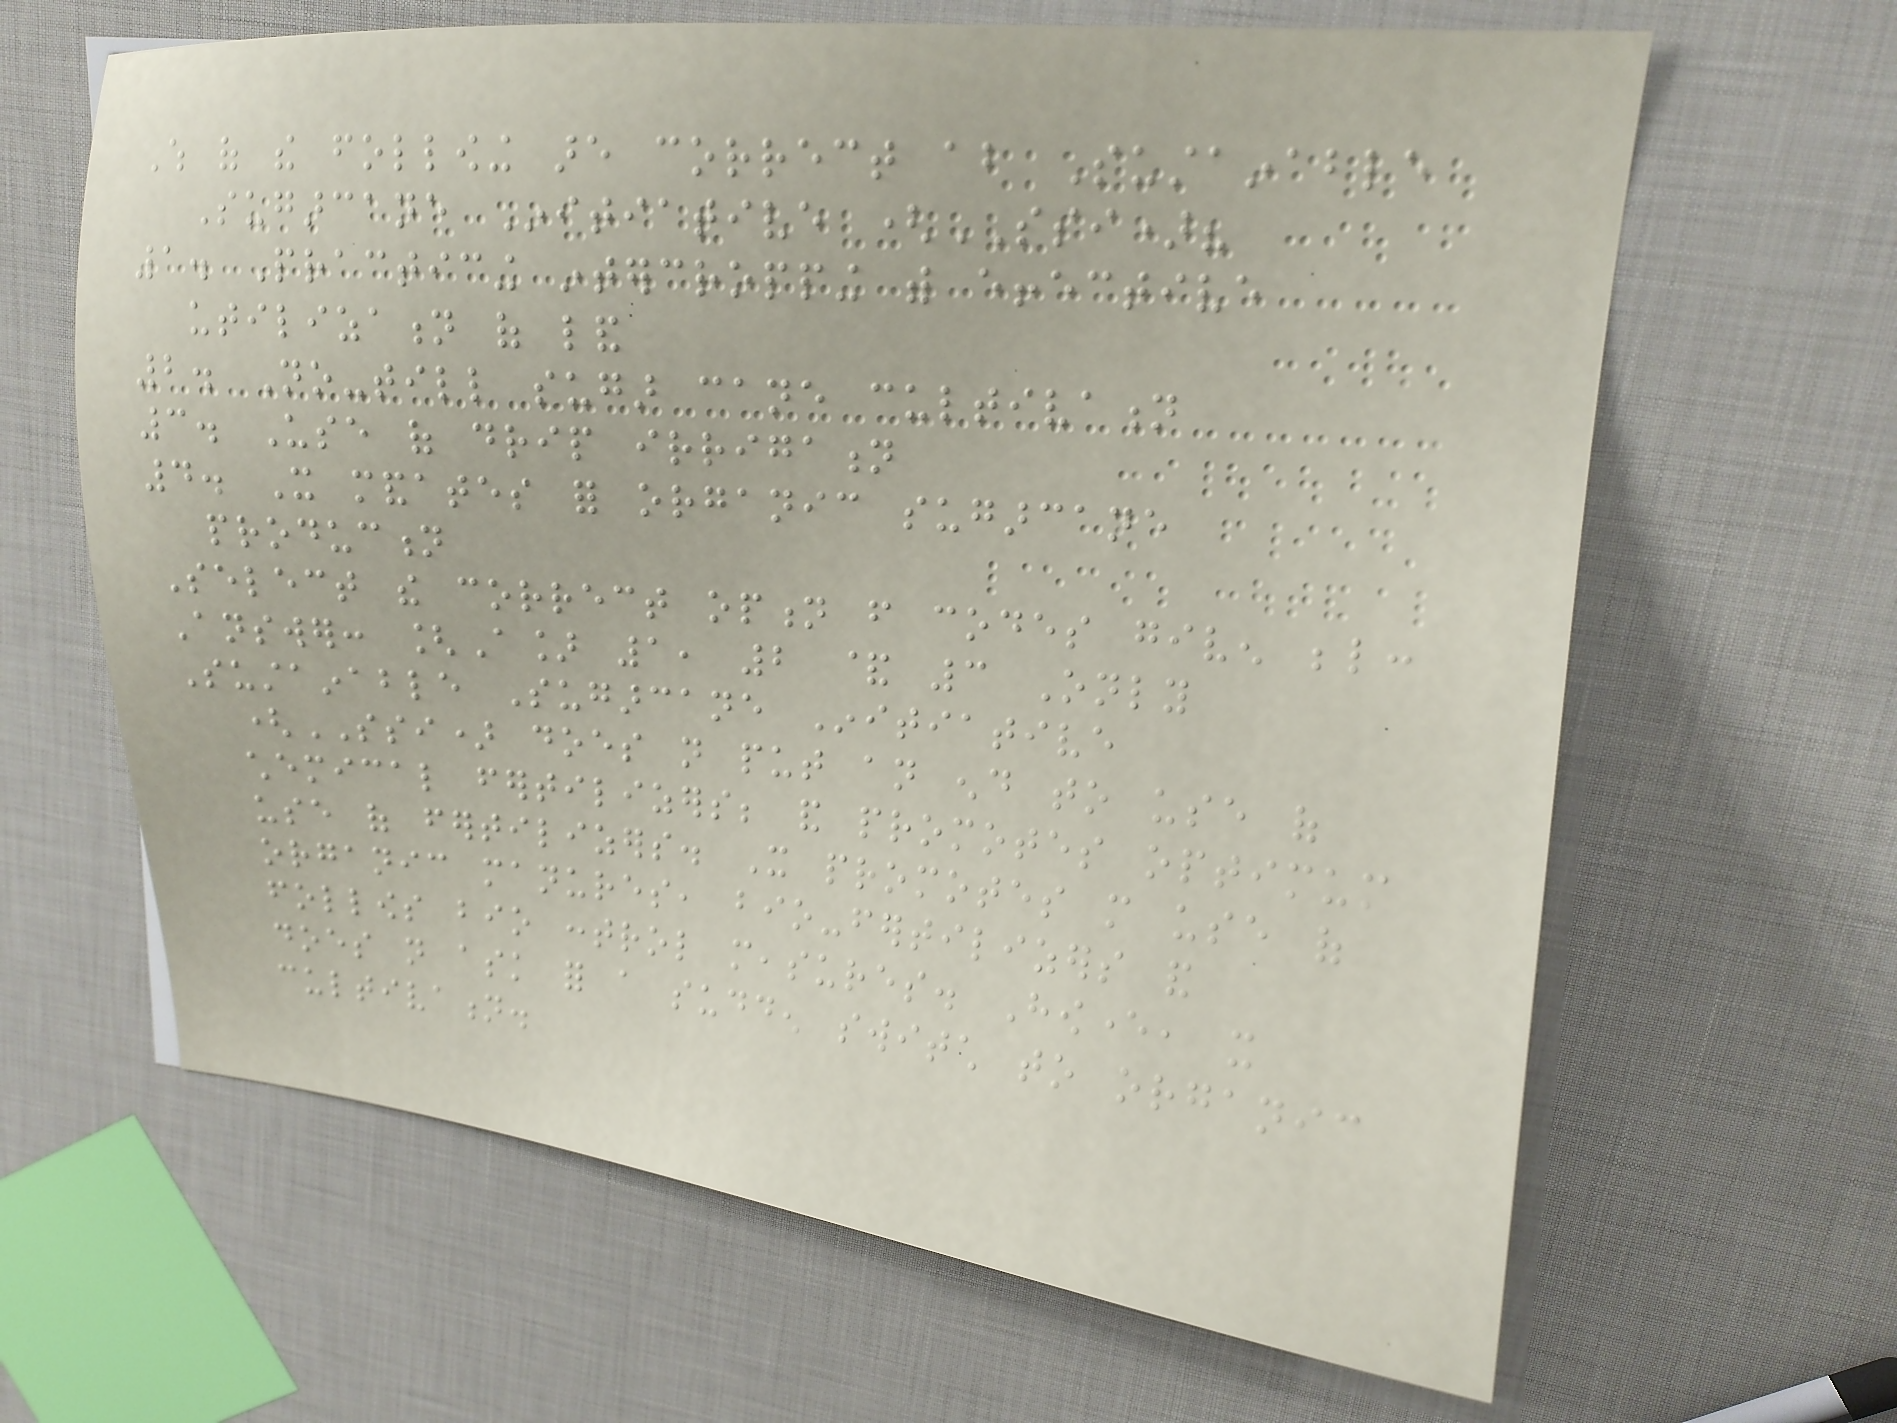Which of the following are correct about Sustainable
Sugarcane Initiative (SSI)?
1. Practicing intercropping with effective
utilization of land
2. No-till sugar cane cultivation
3. Use of drip irrigation
4. It mandates for organic sugarcane
production
Select the correct option from codes given below:
Answer: [A] 1, 2 & 3 Only
Sustainable Sugarcane Initiative
(SSI) does not put an end to use of
chemical fertilizers; and promotes optimum
use of fertilizers. It promotes more use of
organic manures, bio-fertilizers and
follows bio control measures. However, it
does not ask for a sudden switch to organic
cultivation.
